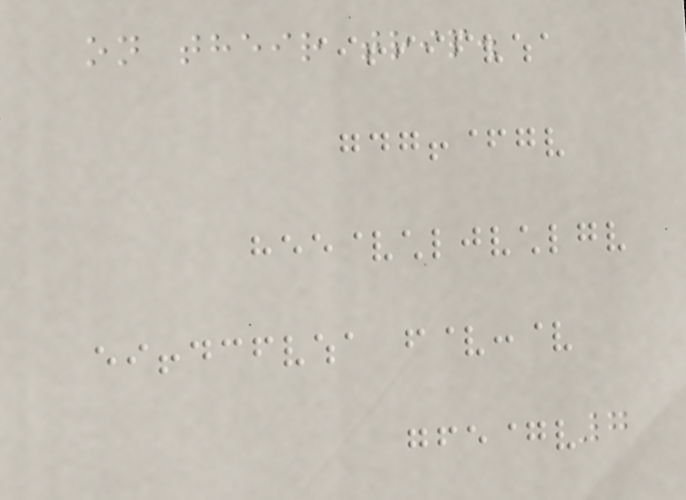on their trip.
7
